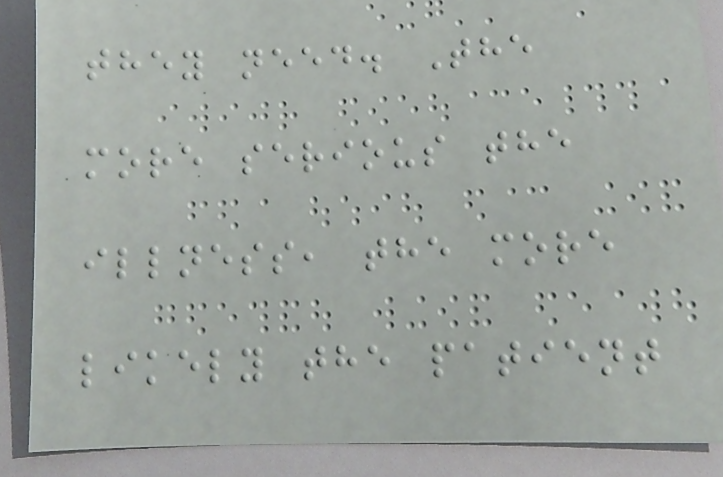they need. The
more serious the
illness, the more
likely the patient
